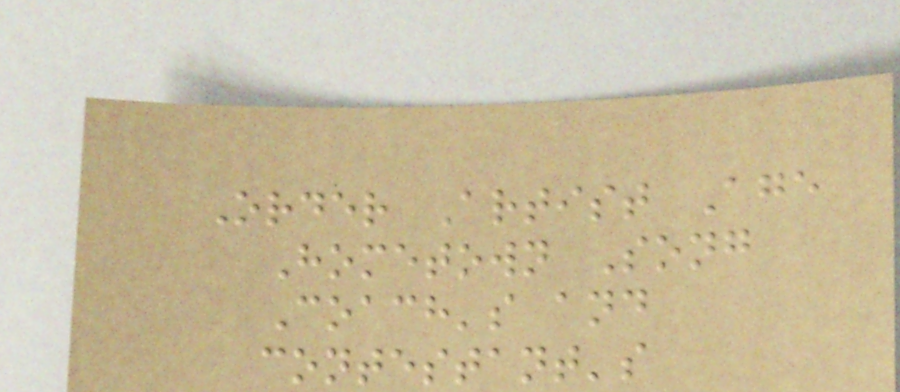Order Artist Age
Hometown Song
Coach's and
contestant's
